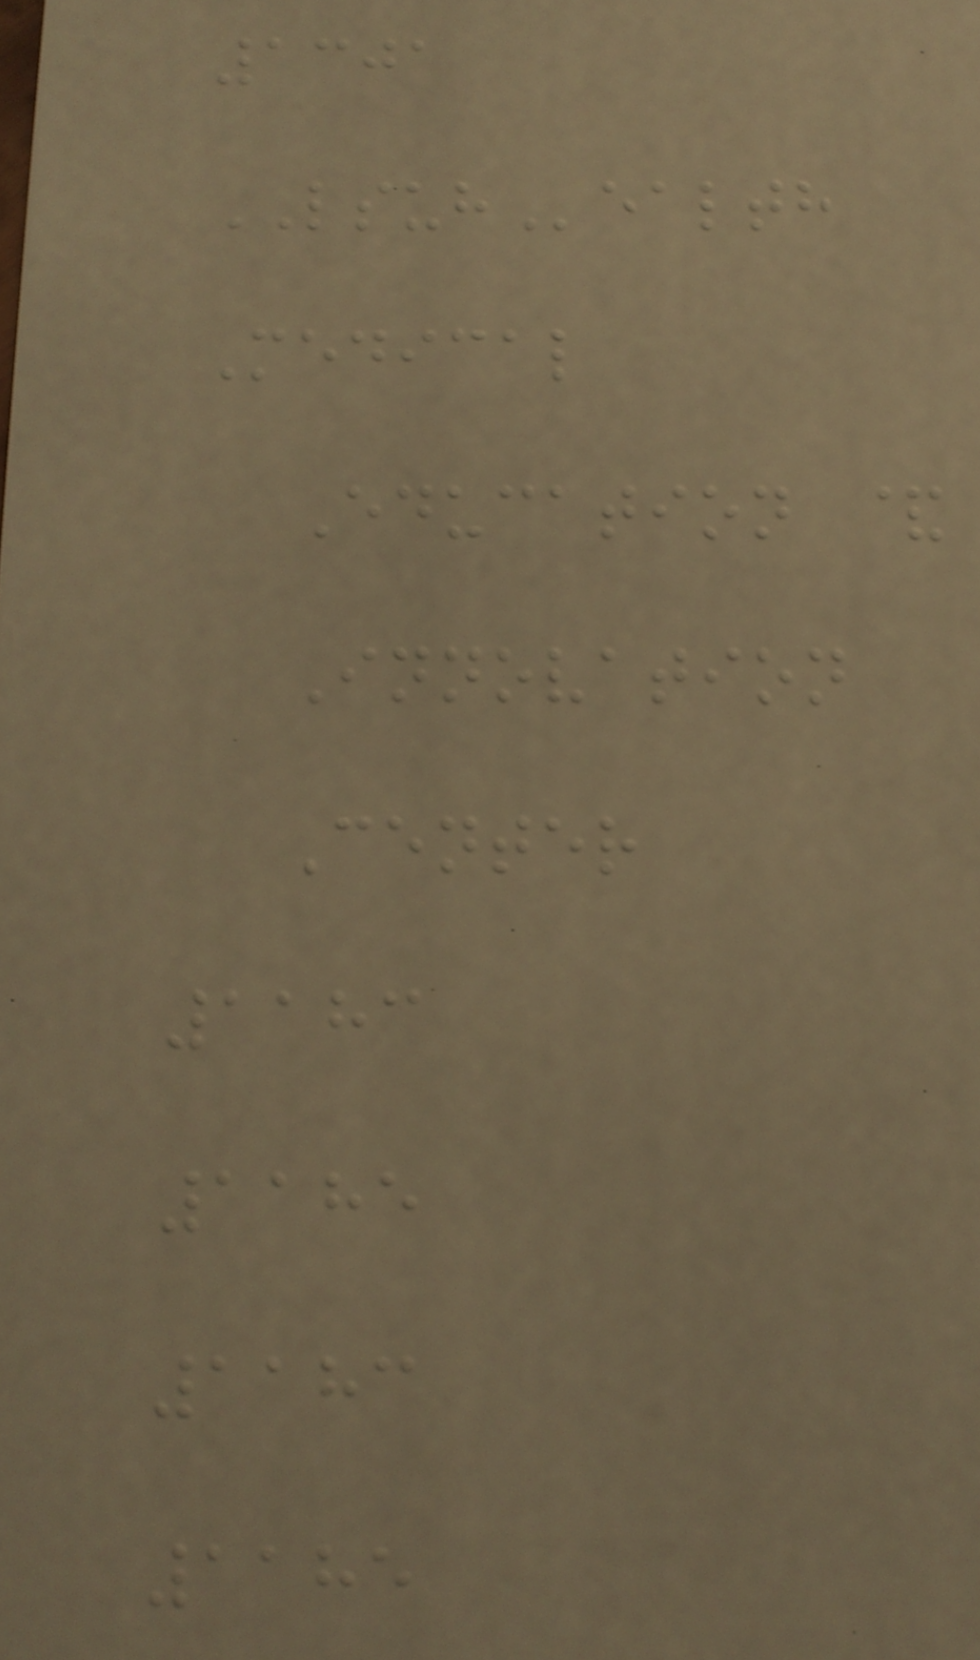1301
LSUHealth
Medical
Education &
Innovation
Center
1183
1185
1183
1185
